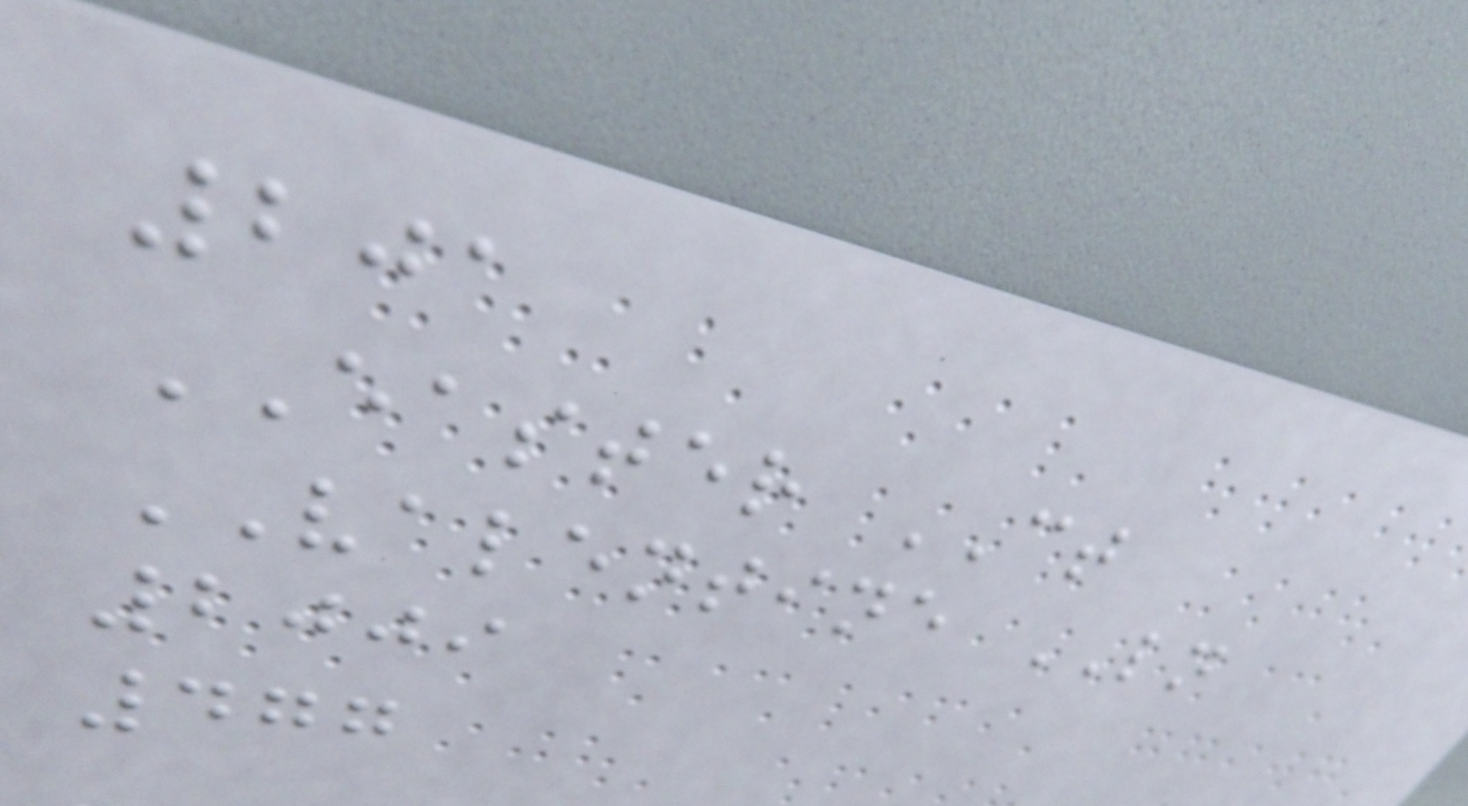201
EASTER CT
VALENTINE LN
2009
477
